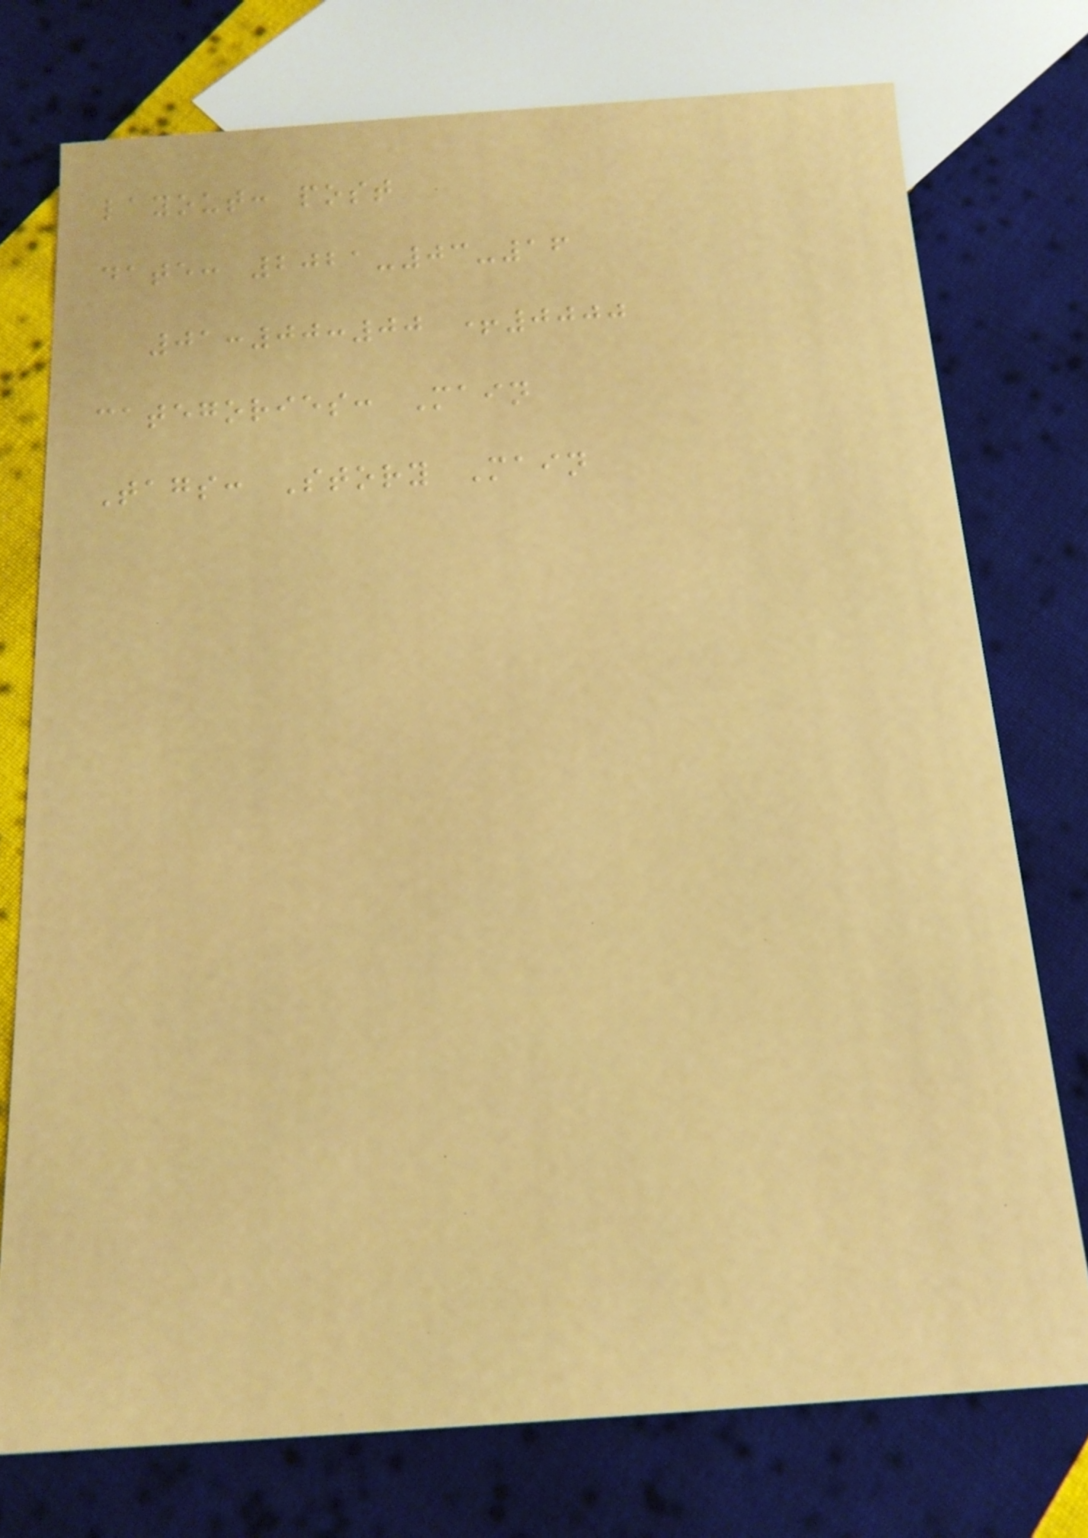layout: post
date: 2021-03-16
01:00:00 +0000
categories: Main
Tags: Story Main
